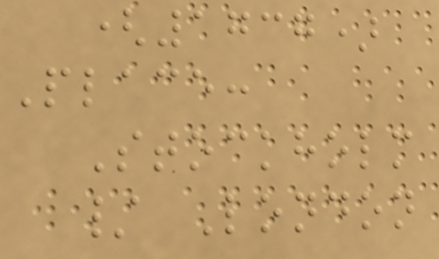(1737)
Place:
Stockholm
/ London
